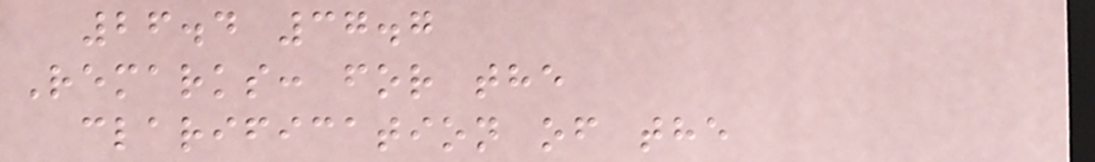26.4 37.7
Remarks: for the
clarification of the
